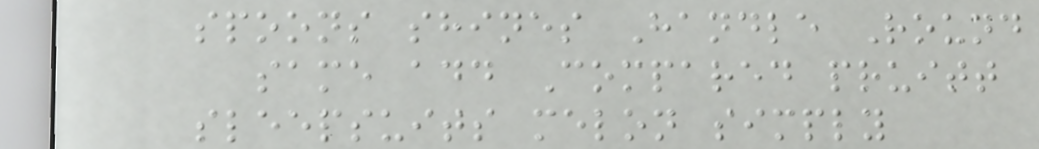spoons shines Handle Round
same add Compared pruitt
sleepsuits melon simply
